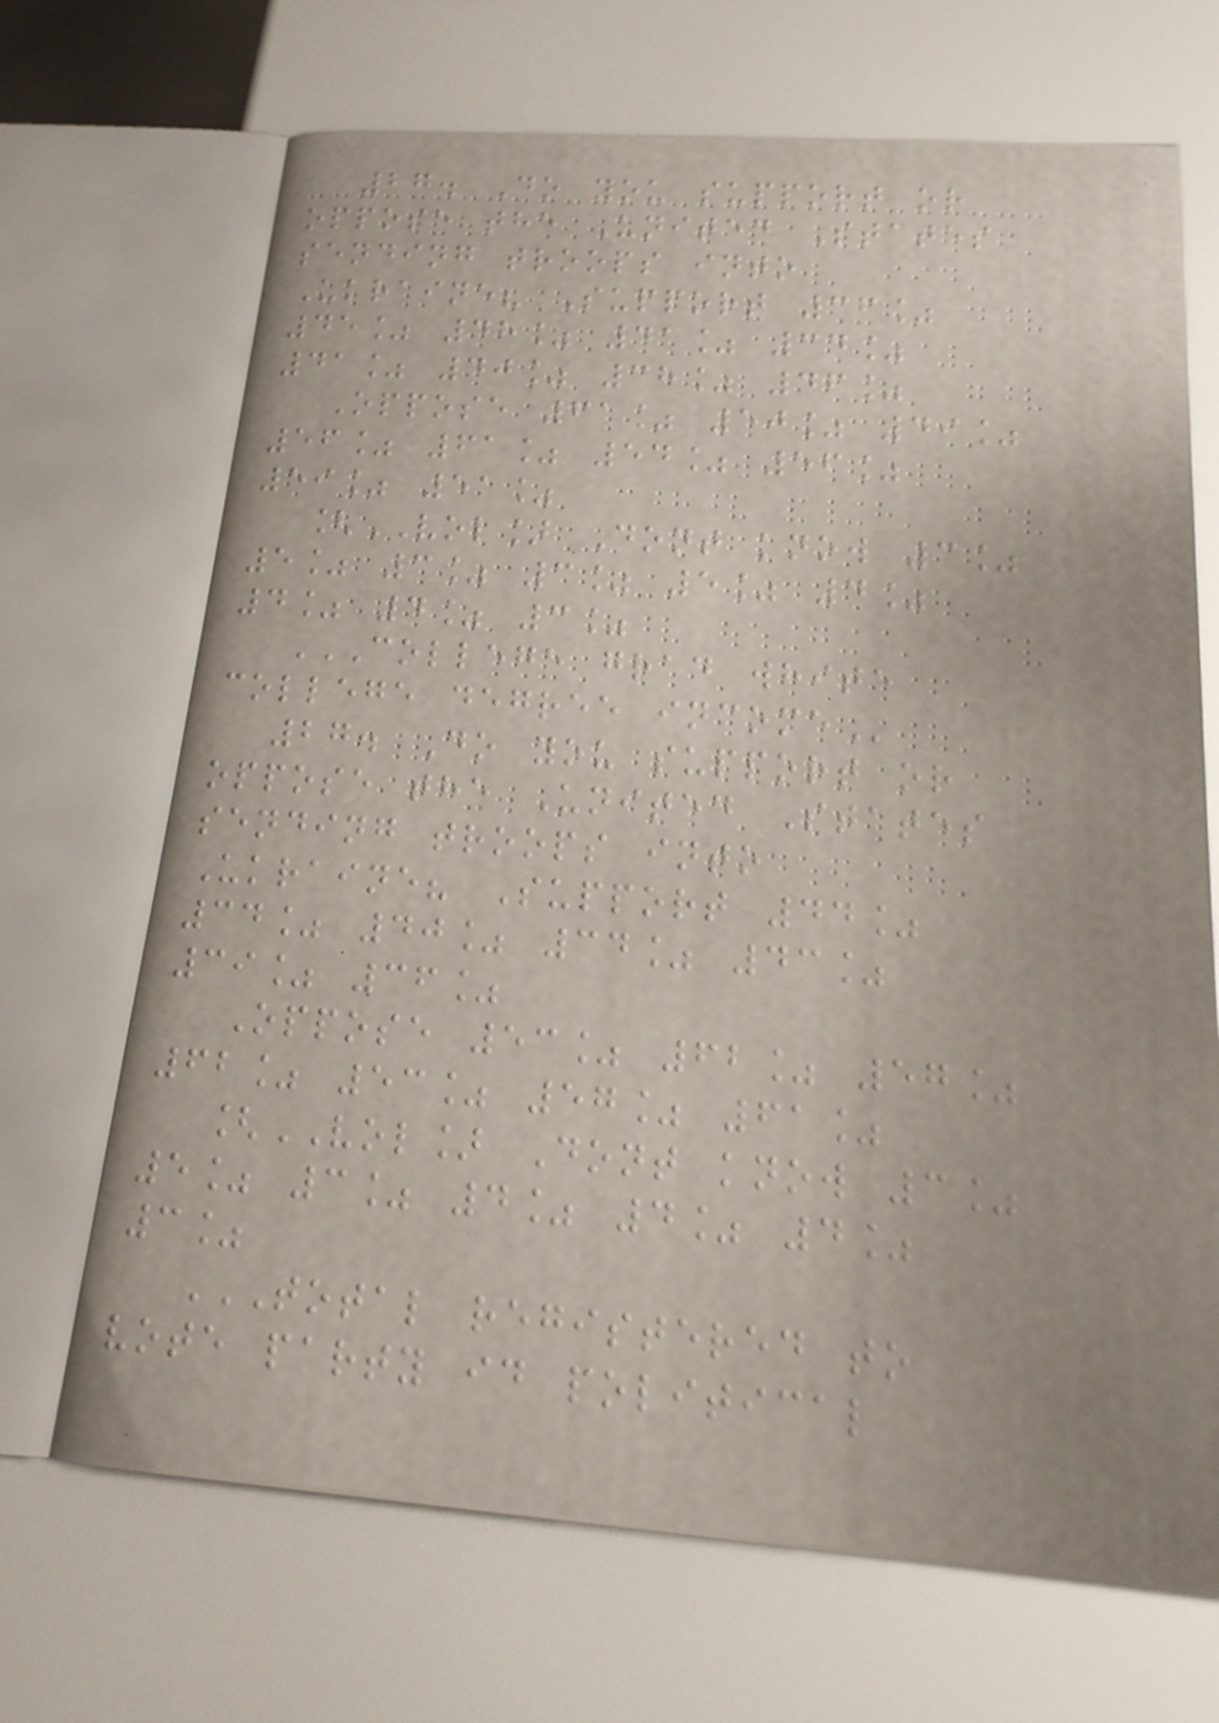27. Do you support or
oppose the United States
sending troops into
Ukraine? Support 36%
45% 48% 41% 34%
41% 40% 38% 46%
Oppose 61% 50% 49%
56% 61% 54% 56%
59% 51%
[VOL] Dont know 3%
5% 3% 3% 5% 4%
4% 4% 3%
COLLEGE GRAD WHITE
COLLEGE DEGREE INCOME
27. Do you support or
oppose the United States
sending troops into
Ukraine? Support 44%
34% 40% 34% 43%
39% 36%
Oppose 53% 62% 57%
62% 53% 57% 61%
[VOL] Dont know 3%
5% 3% 4% 4% 4%
3%
TOTAL REGISTERED TO
VOTE PARTY ID POLITICAL
